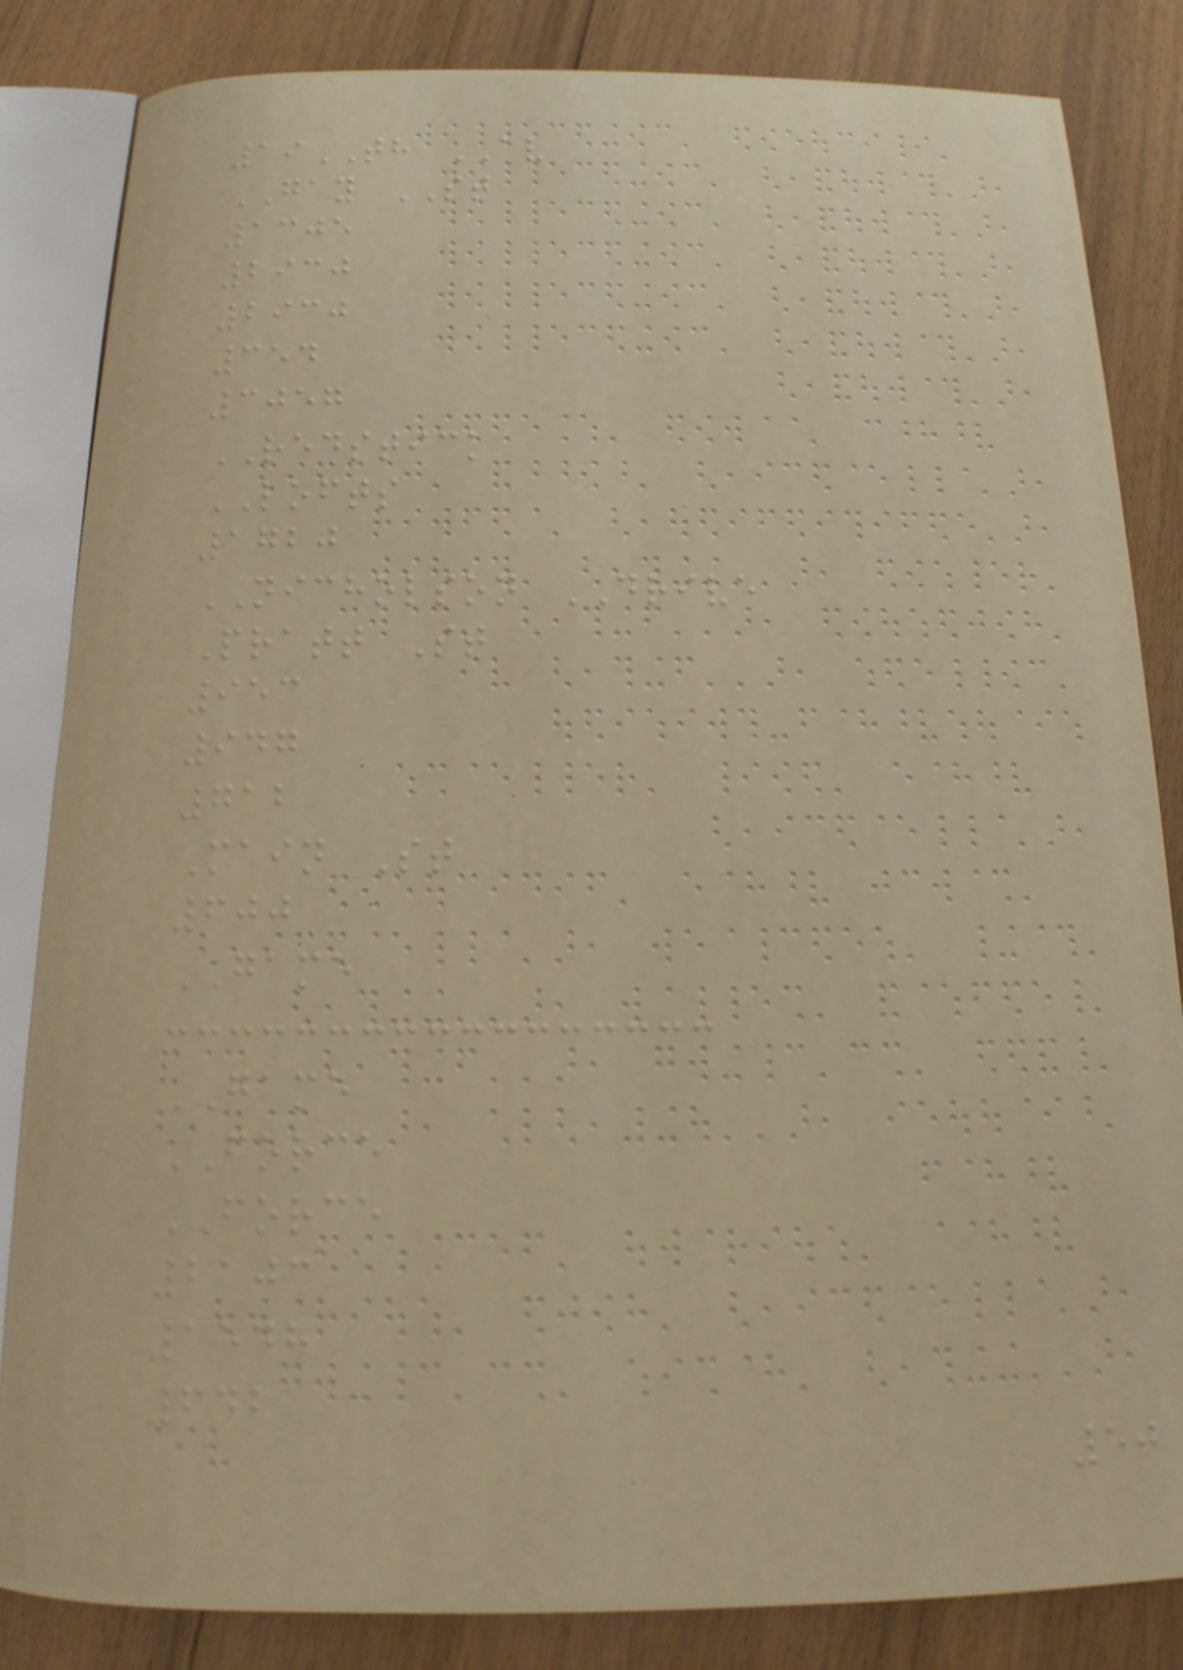19TH AV
GAY ST
1305
2930
2930
354
3057
REDSTICK
LOFTS
1720
NICHOLSON DRIVE
Pratt St
953
947
712
Main St
600
GAME
GAME
FORCE
FORCE
2103
1548
642
50
